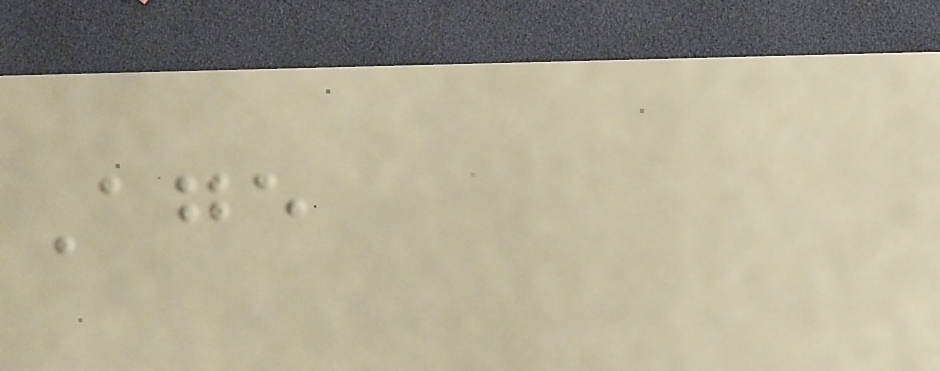Age
